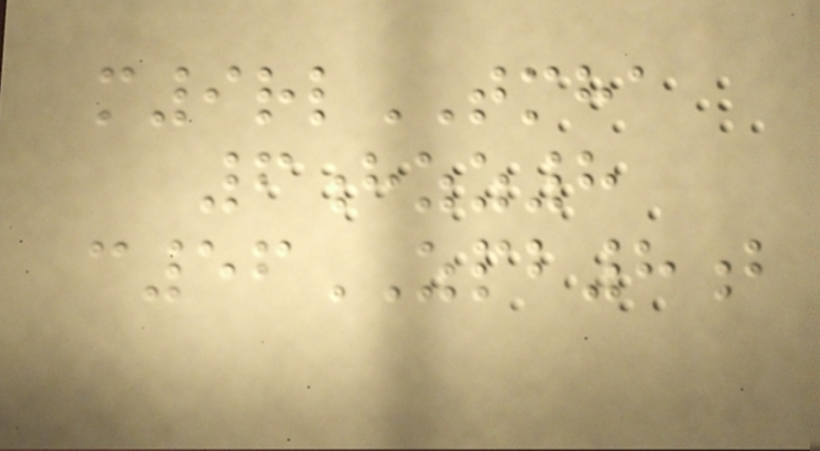m9rlTMHA
6hzz8
c56ZPB8b
